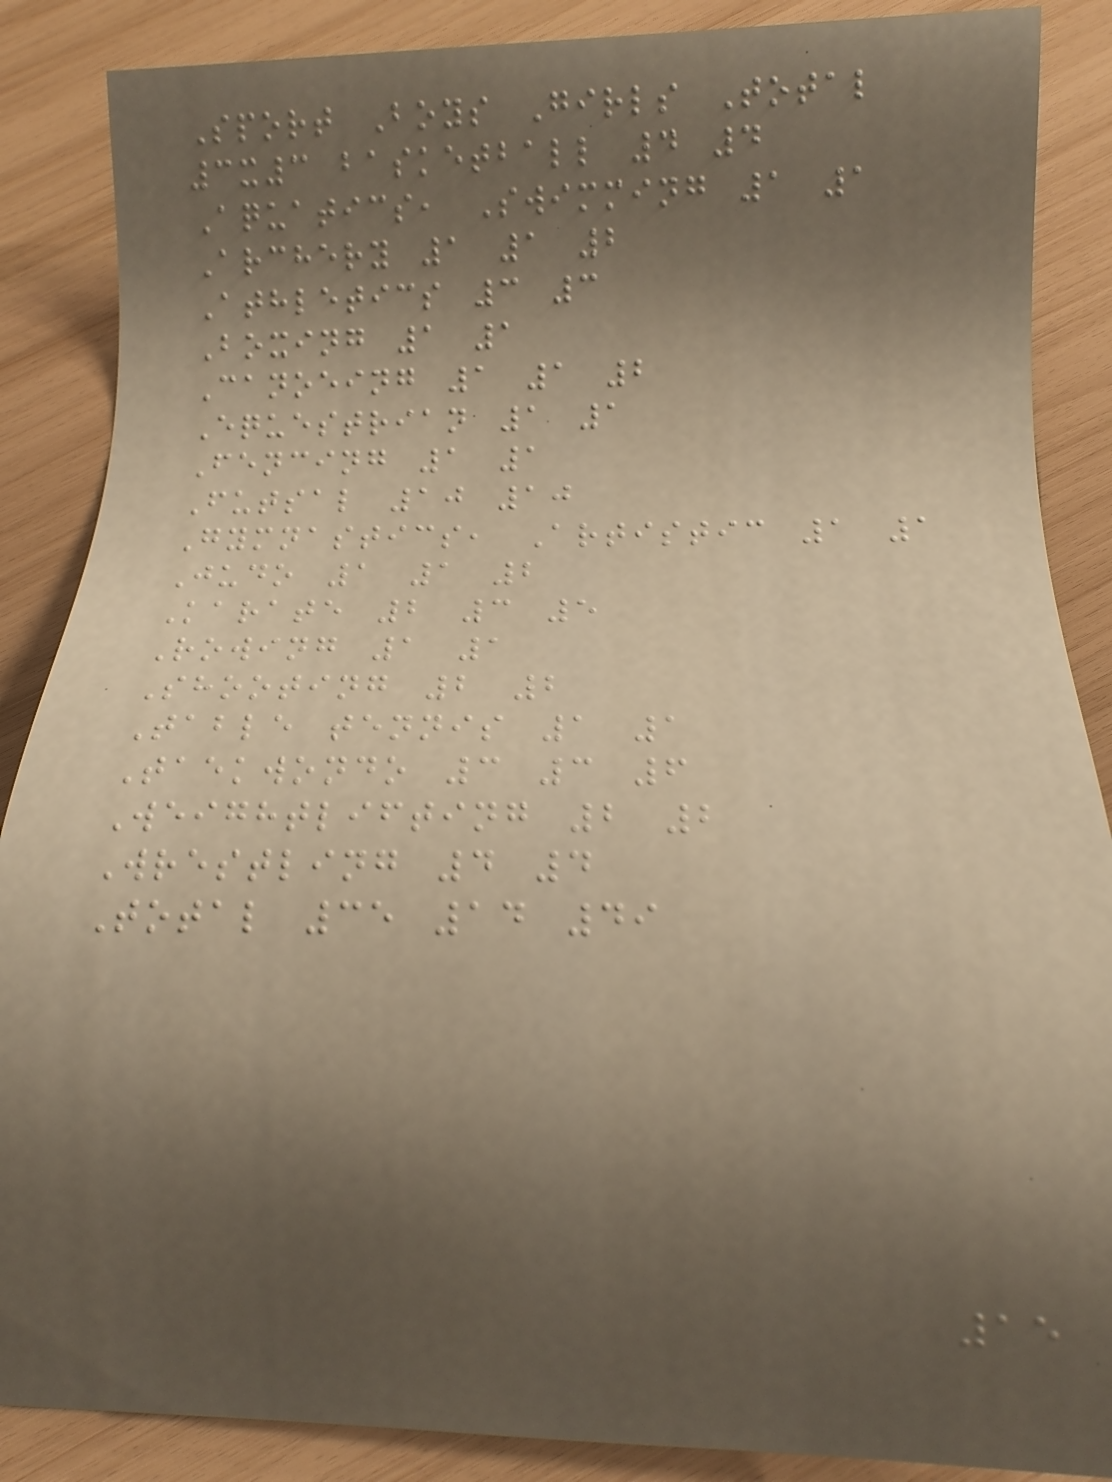Sport Boys Girls Total
3x3 basketball 4 4
Aquatics, Swimming 1 1
Archery 1 1 2
Athletics 3 3
Boxing 1 1
Canoeing 1 1 2
Equestrian 1 1
Fencing 1 1
Futsal 10 10
Gymnastics, Artistic 1 1
Judo 1 1 2
Karate 2 3 5
Rowing 1 1
Shooting 2 2
Table tennis 1 1
Taekwondo 3 3 6
Weightlifting 2 2
Wrestling 4 4
Total 35 14 49
15
